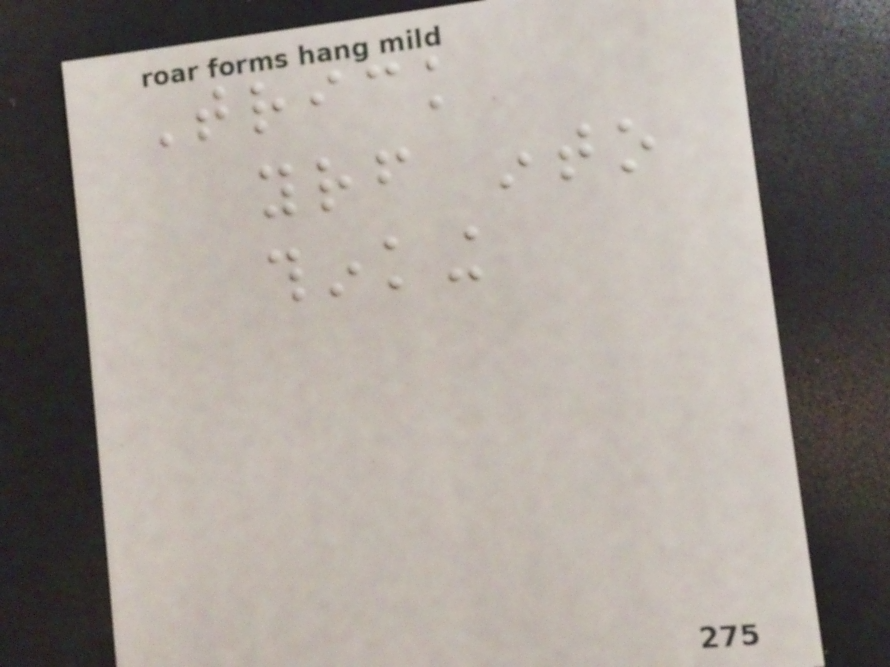Trick
yourself into
thinking
